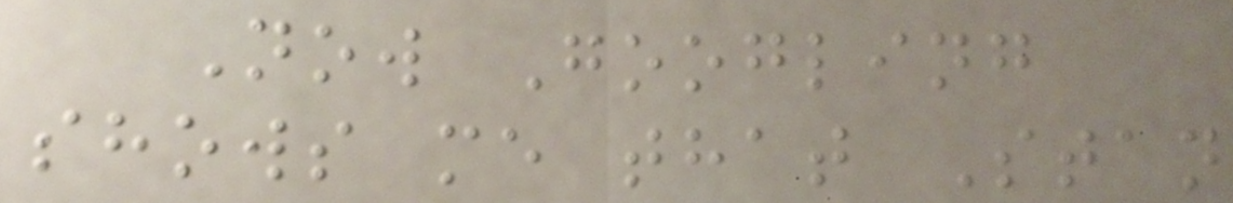Now Googling
shows me that Stan
